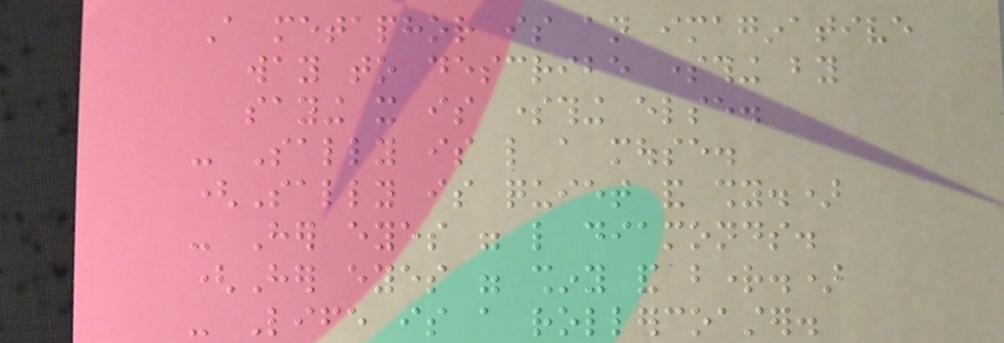A metaphor is an imaginative
way to describe something by
saying it is something else.
- Sally is like a mouse.
(Sally is quiet and shy.)
- Her eyes were like diamonds.
(Her eyes were shiny and bright.)
- Life is a rollercoaster.
